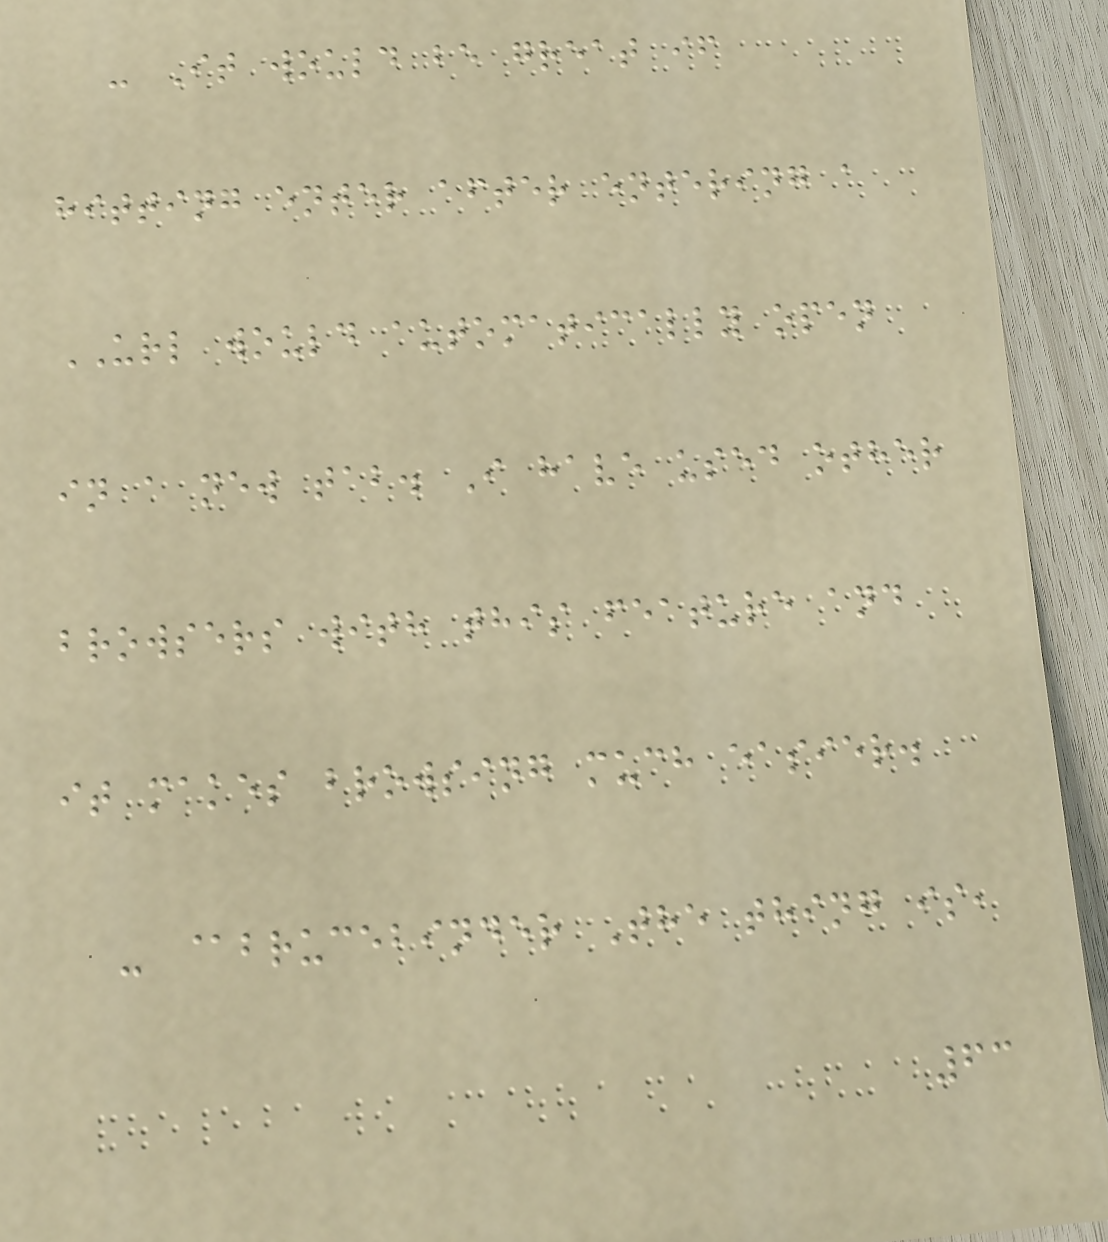- It would be great if
hitting enter after entering a
URL would automatically open
in a new tab. I have used other
browsers with this feature and
it makes browsing much easier.
- @brucebinder The thing is,
63
